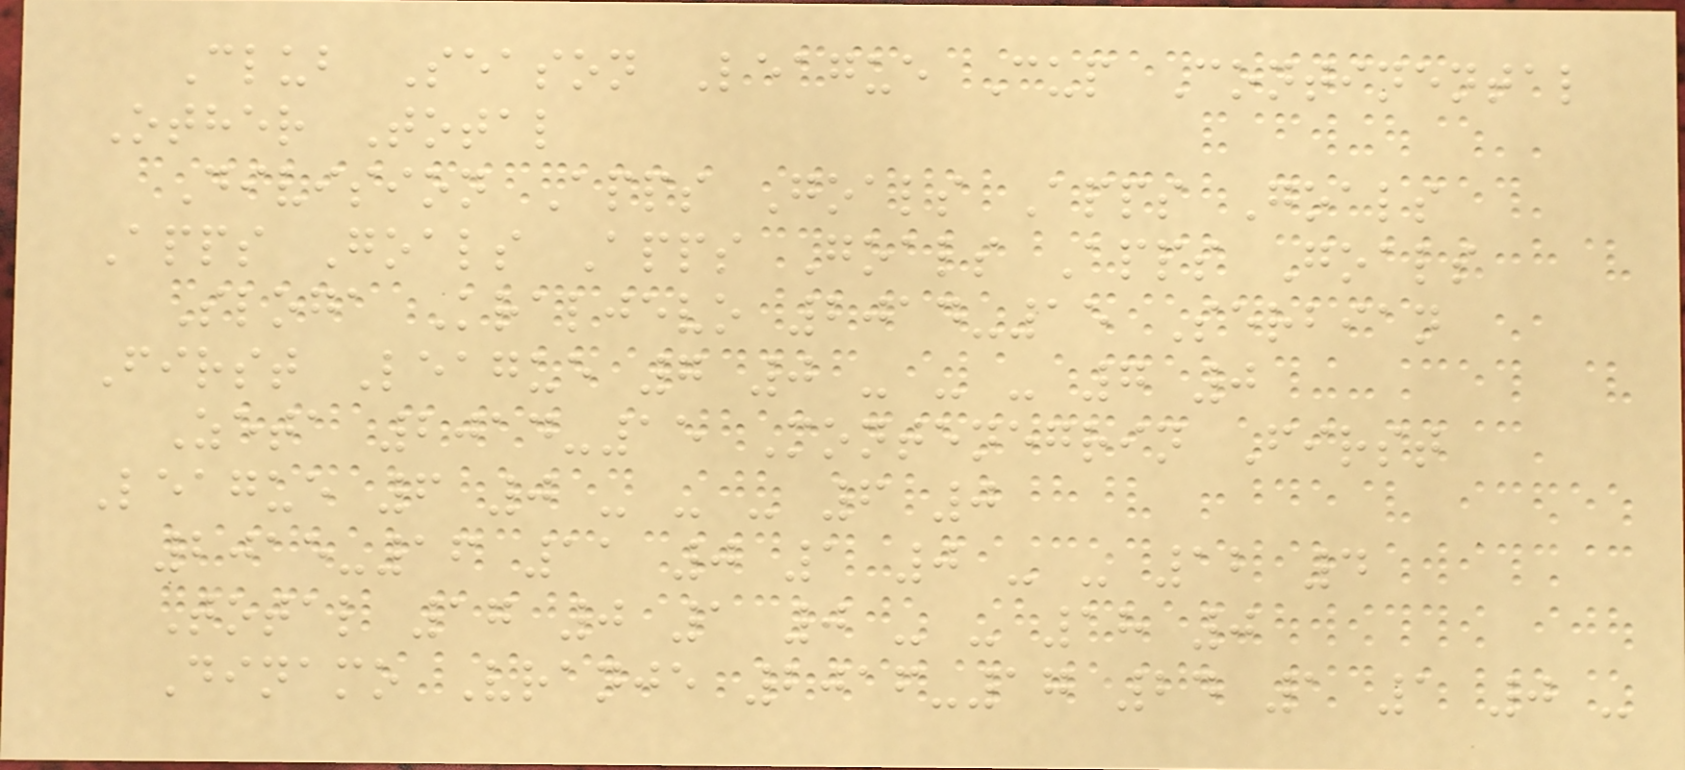Club Season League Cup Continental
Other Total
Division Apps Goals Apps Goals
Apps Goals Apps Goals Apps Goals
Sloga Kraljevo 2014-15 Serbian
First League 7 0 - - - 7 0
Zeta 2014-15 Montenegrin First
League 6 0 - - - 6 0
2015-16 11 0 1 0 - - 12 4
Total 17 0 1 0 - - 18 0
Dinamo Vranje 2016-17 24 1 1 0 -
